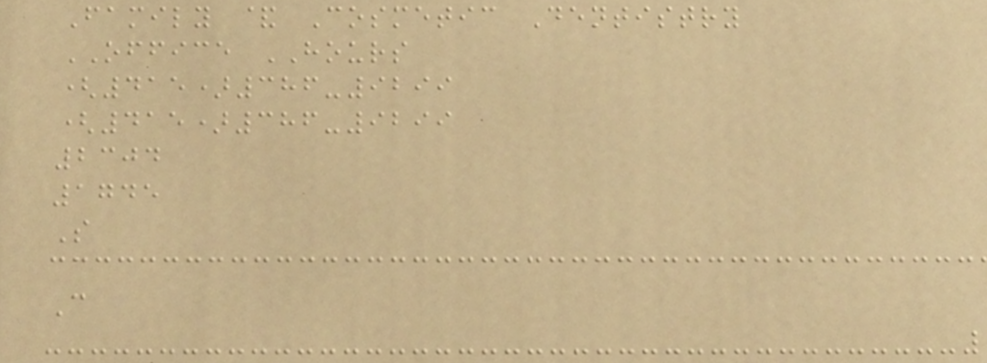Family & Cosmetic Dentistry
OFFICE HOURS
(415)386-9299
(415)386-9299
2304
1745
S
C
